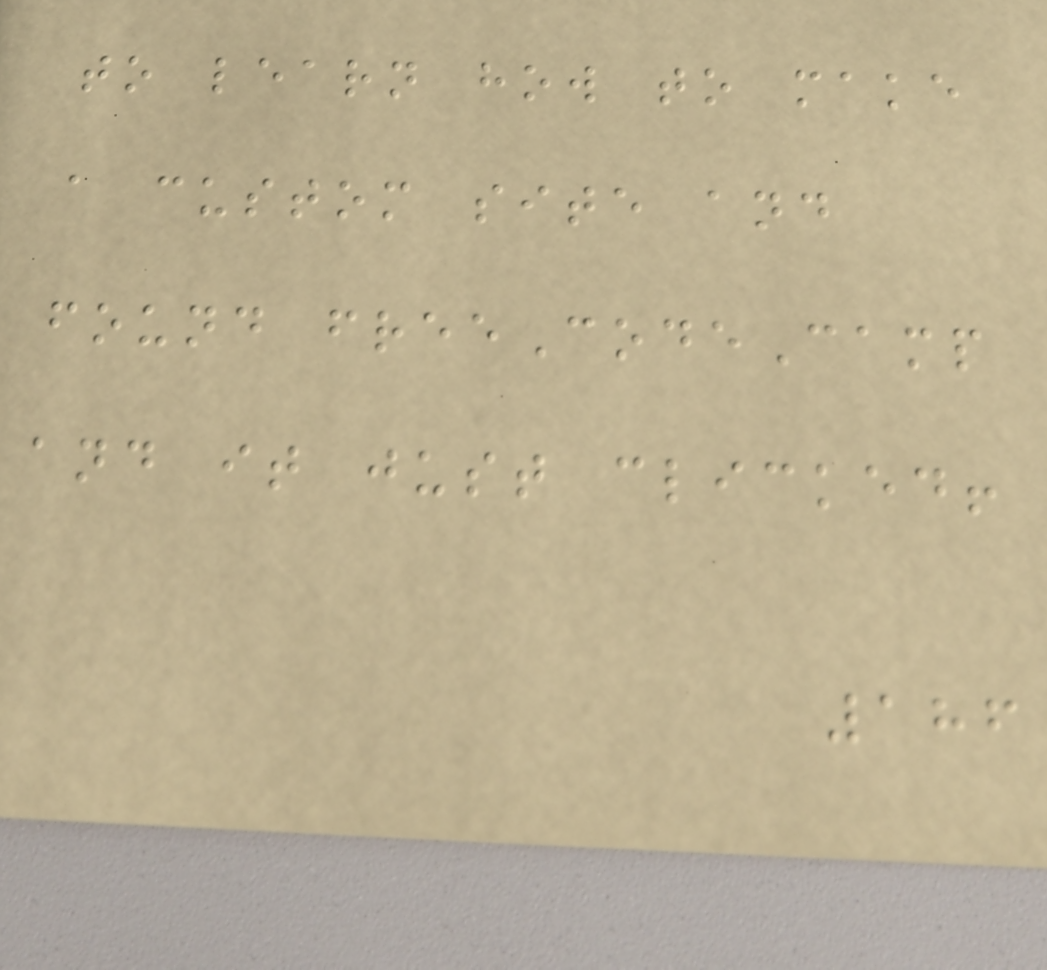to learn how to make
a custom site and
found freeCodeCamp
and it just clicked!
186
